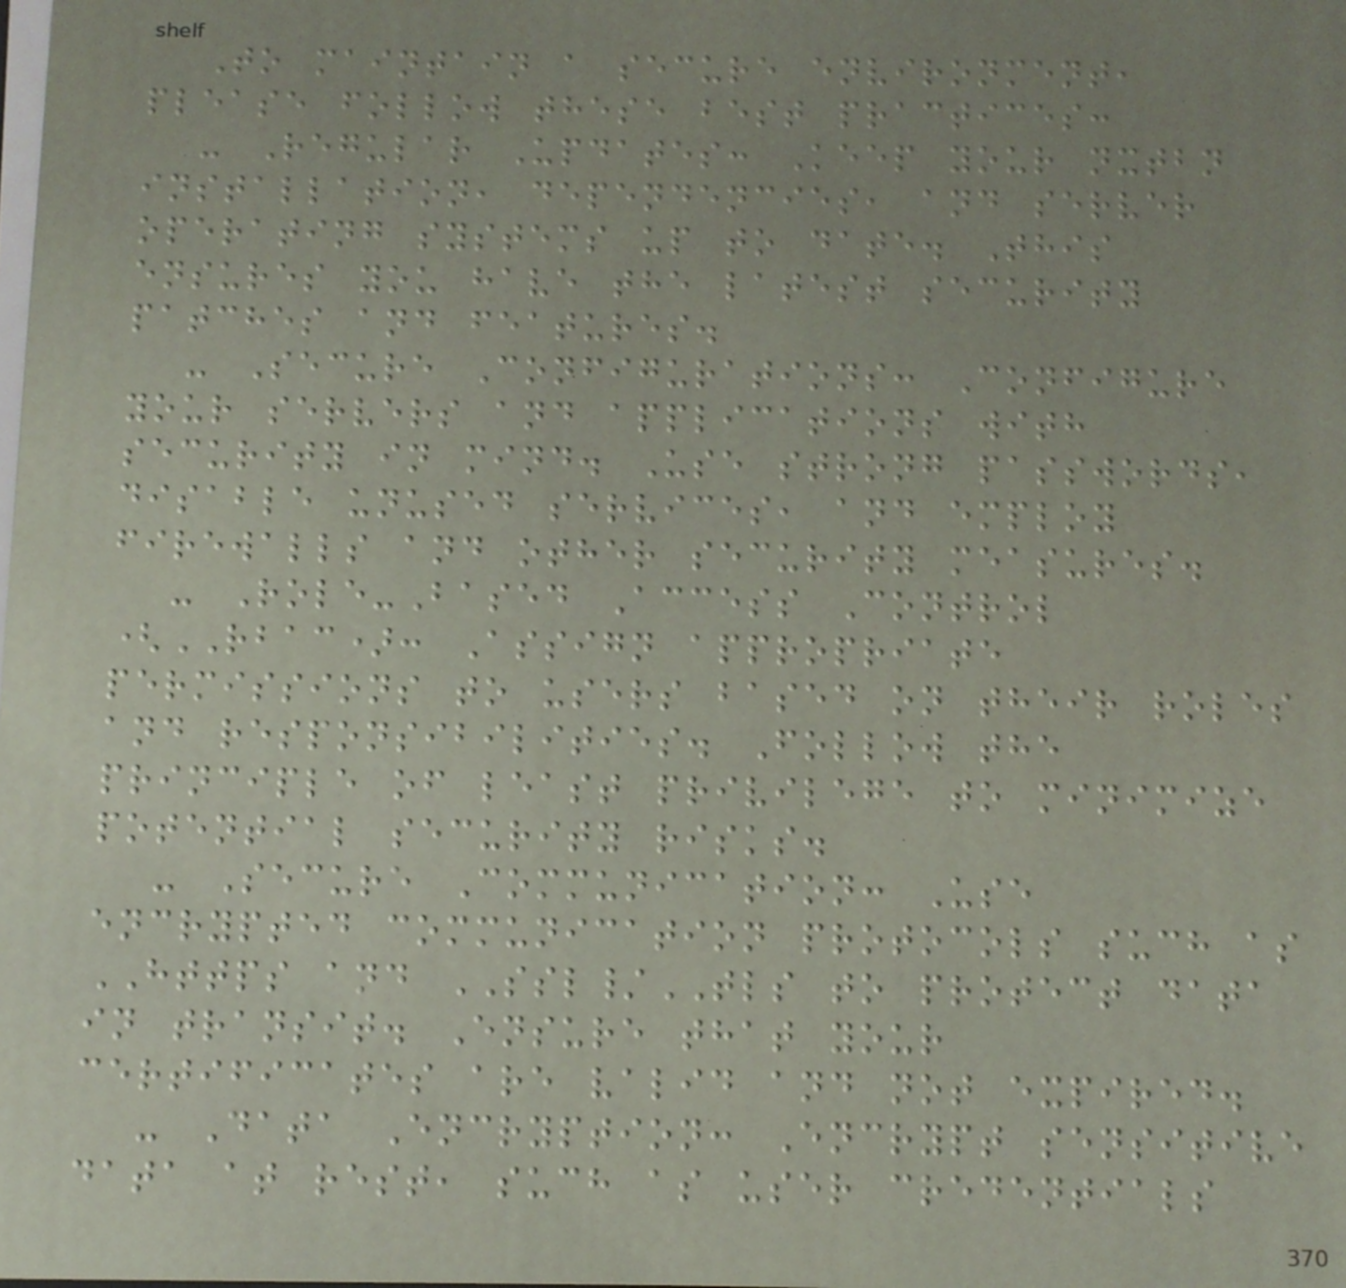To maintain a secure environment,
please follow these best practices:
- Regular Updates: Keep your nxtbn
installation, dependencies, and server
operating systems up to date. This
ensures you have the latest security
patches and features.
- Secure Configurations: Configure
your servers and applications with
security in mind. Use strong passwords,
disable unused services, and employ
firewalls and other security measures.
- Role-Based Access Control
(RBAC): Assign appropriate
permissions to users based on their roles
and responsibilities. Follow the
principle of least privilege to minimize
potential security risks.
- Secure Communication: Use
encrypted communication protocols such as
HTTPS and SSL/TLS to protect data
in transit. Ensure that your
certificates are valid and not expired.
- Data Encryption: Encrypt sensitive
data at rest, such as user credentials
